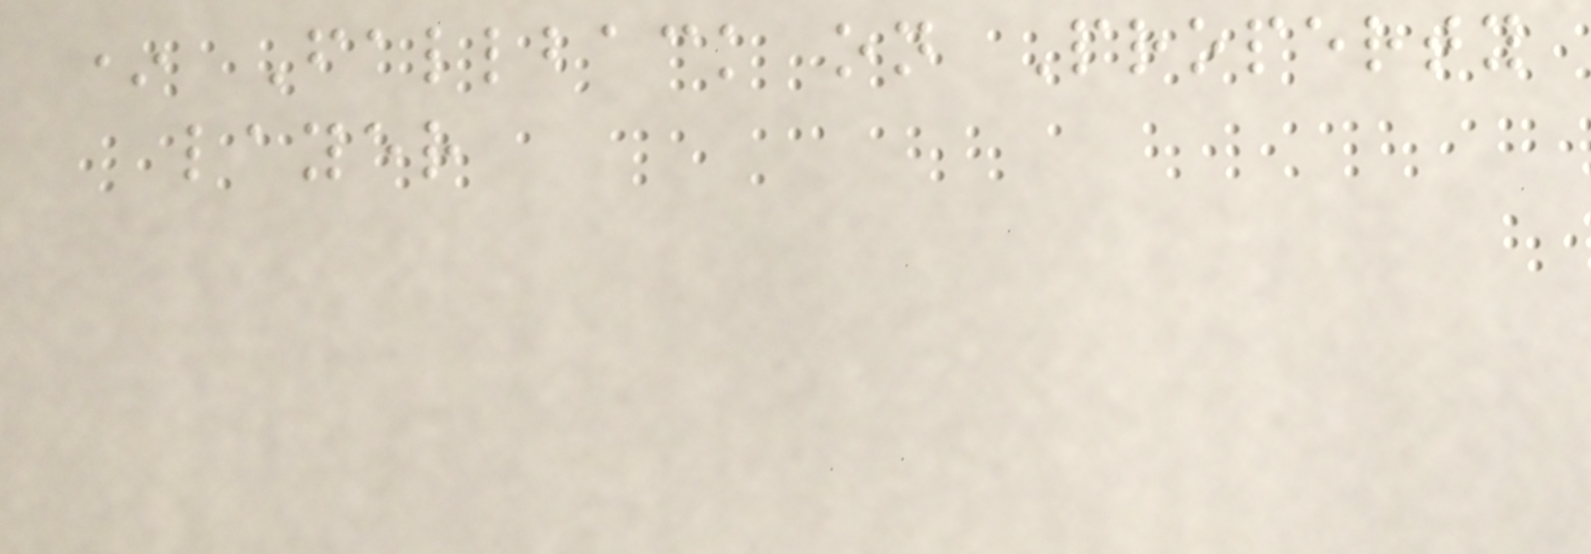* Fallback on Property
layer
